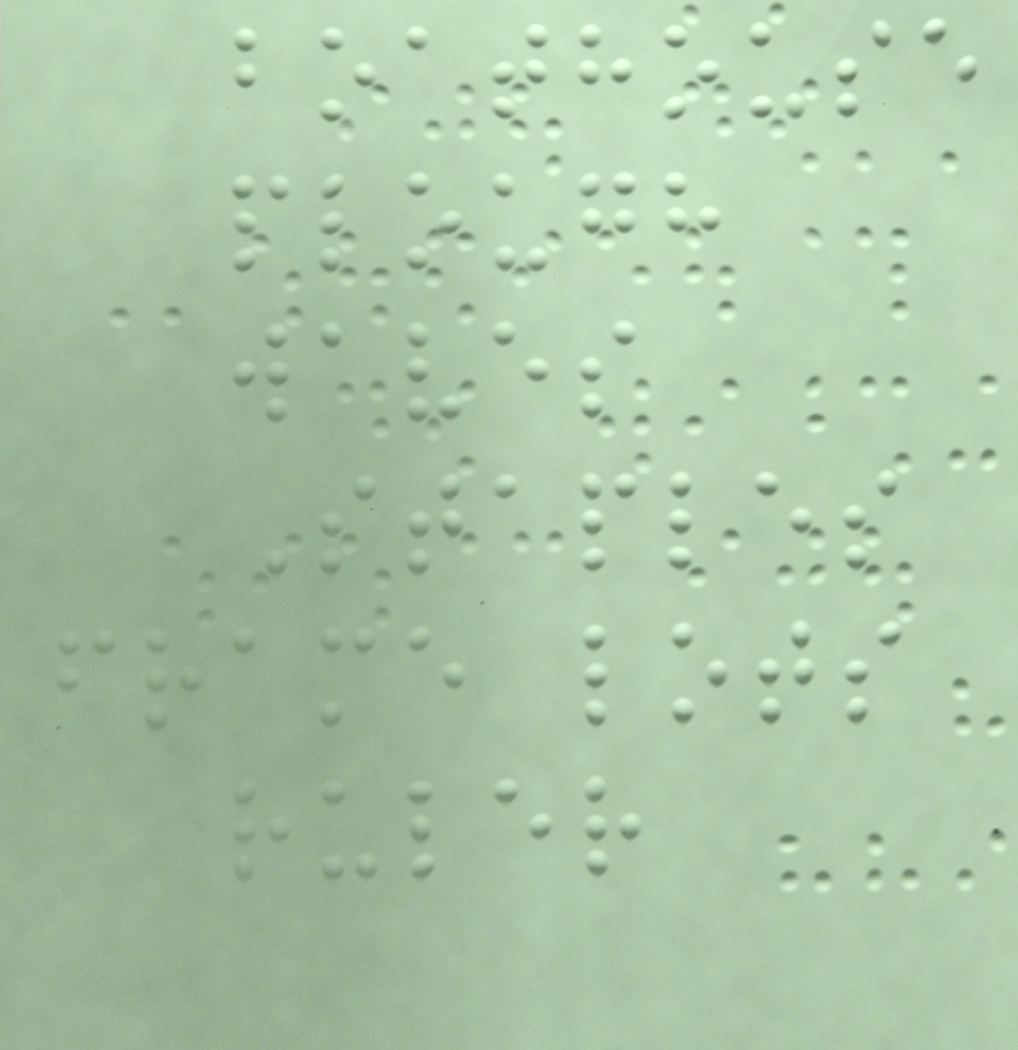boathouse
plough
waves
Staples
frame lots
ruler
